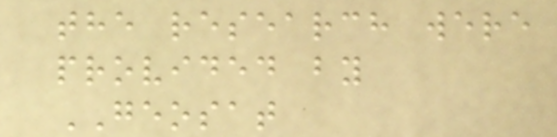the research were
provided by
GEOSAT
